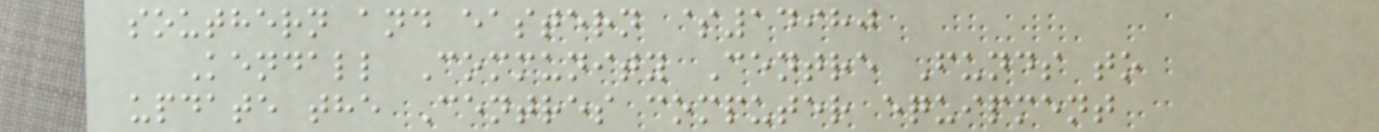southern and eastern $14980
Kendall Community Centre Funds to
update the Centres computer equipment
